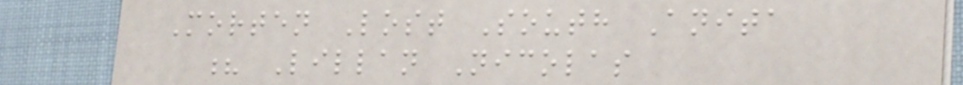Morten Lost South Anita
? Lillan Nicolas
